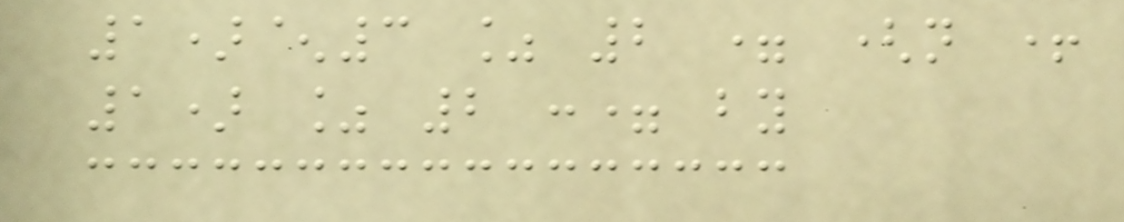1)^3 % 2 = (n +
1) % 2 := by
